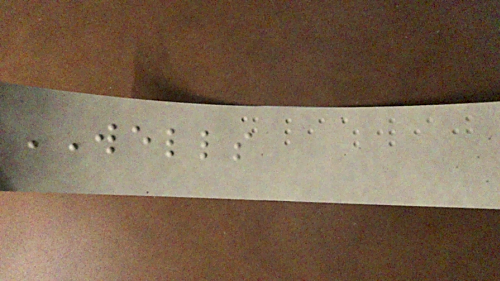WELLS
